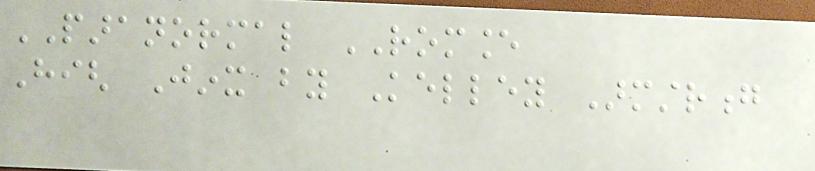PARANORMAL ROMANCE
High Jinx by Kelley Armstrong
